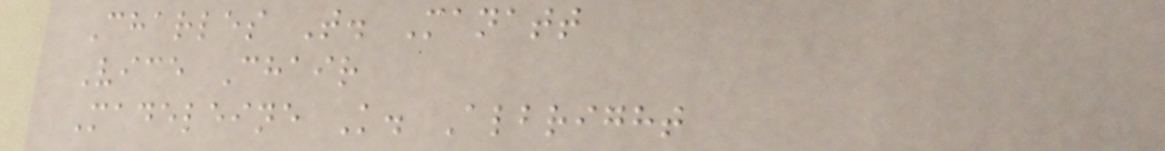Charles T. Manatt
Vice Chair
Madeleine K. Albright
